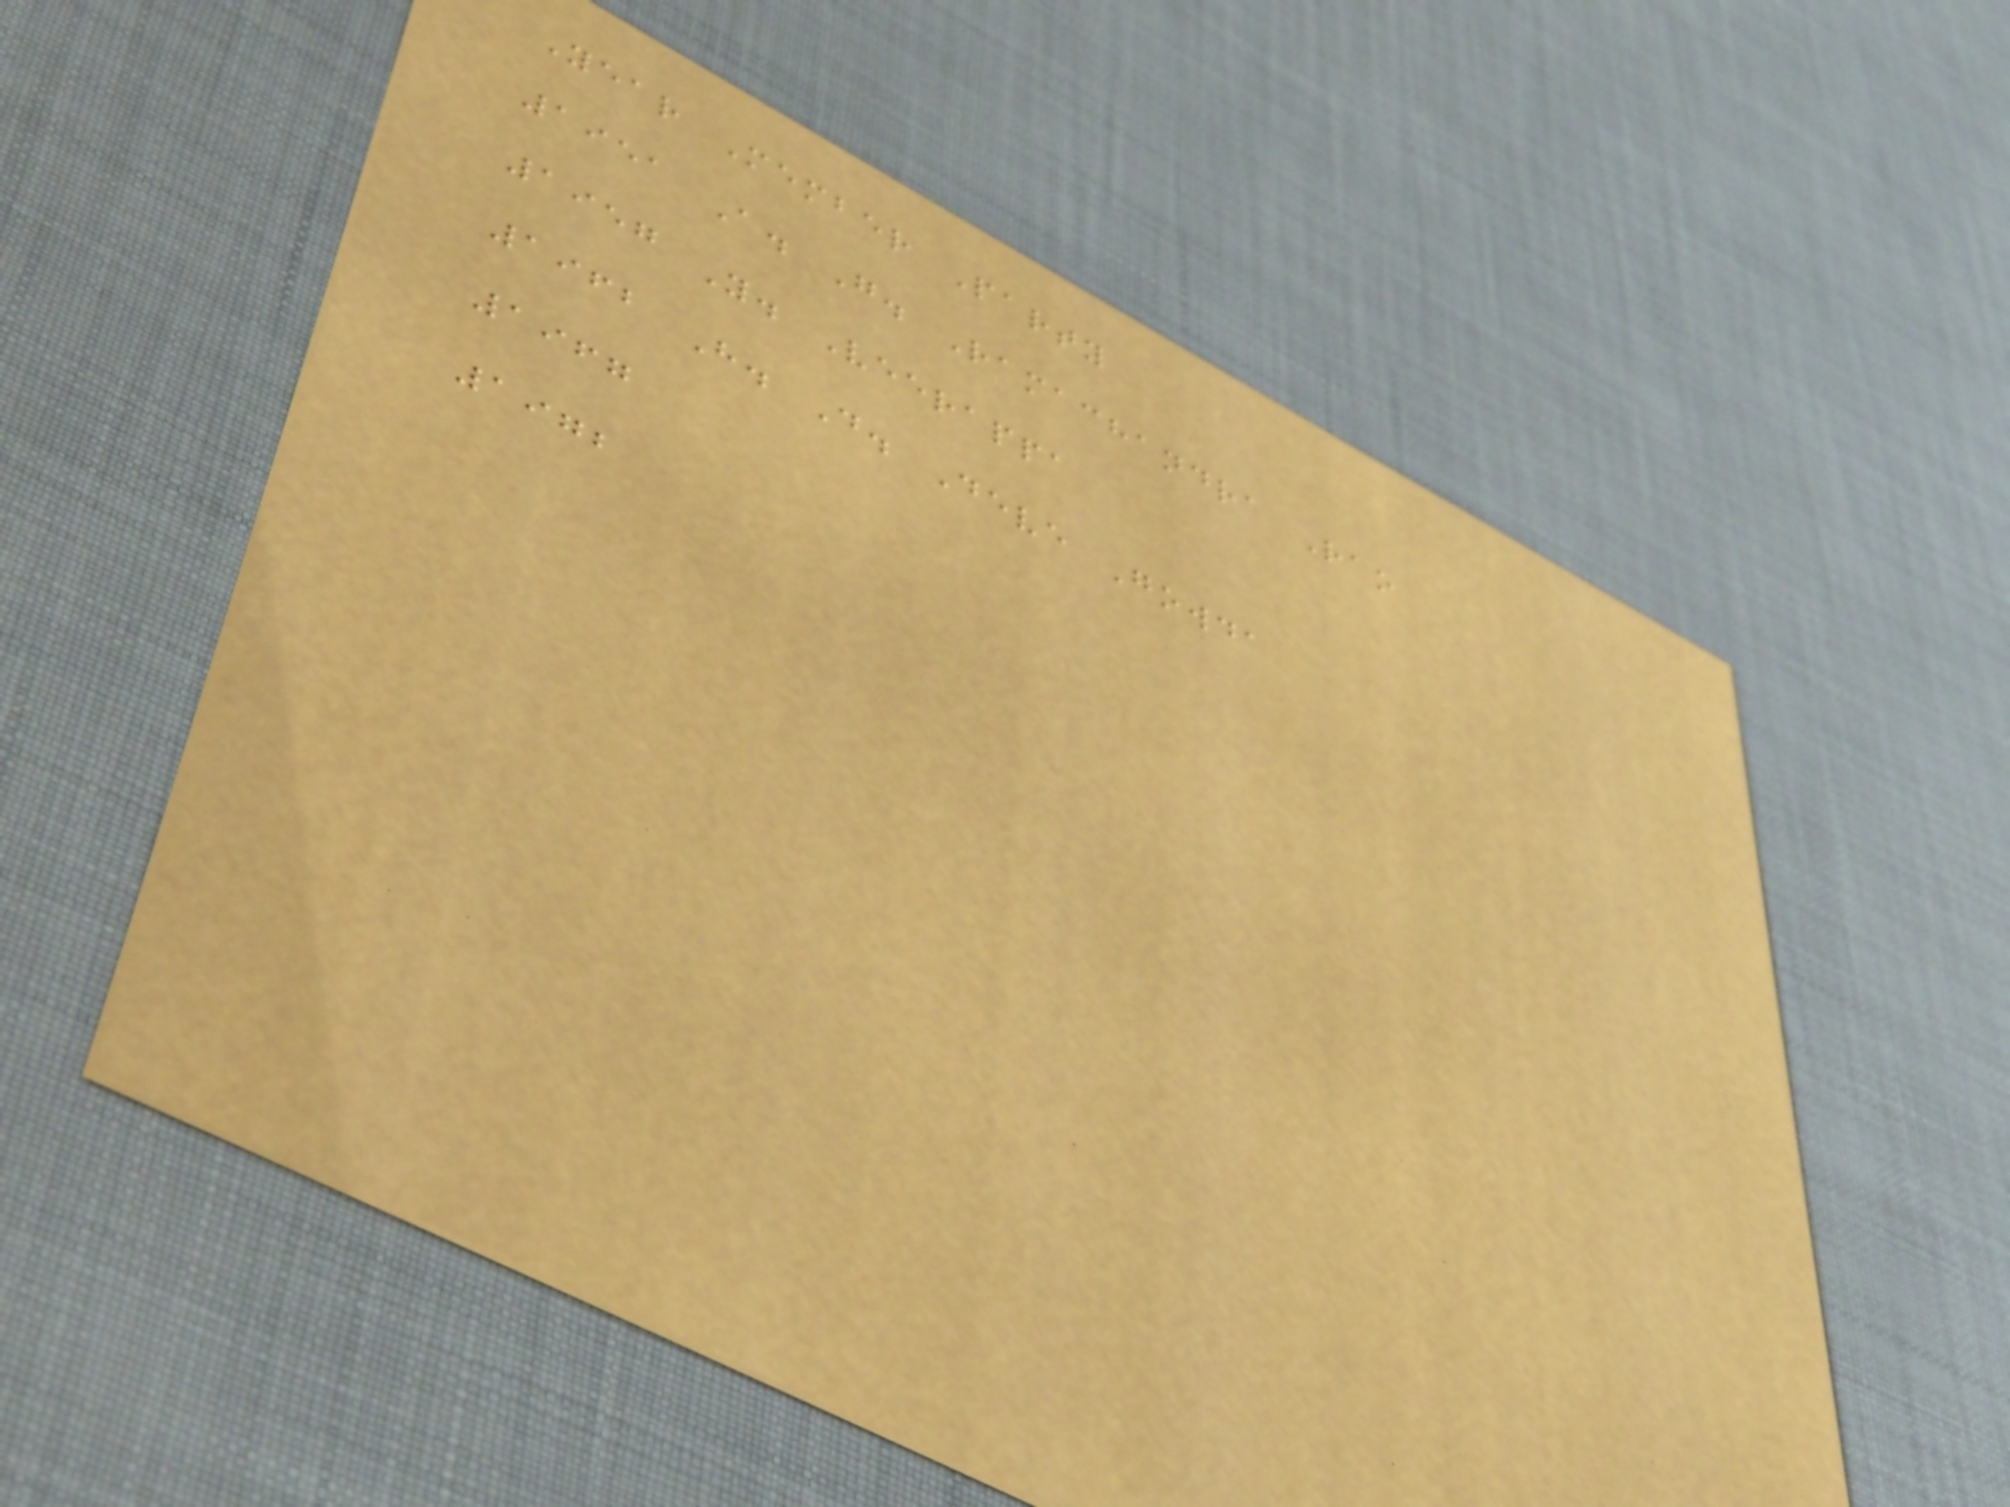Year Member Party
1951 A. G. Ramachandra Rao
1957 Y. Veerappa
1962 H. D. Deve Gowda
1967
1972
